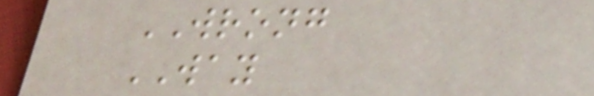WRONG
WAY
